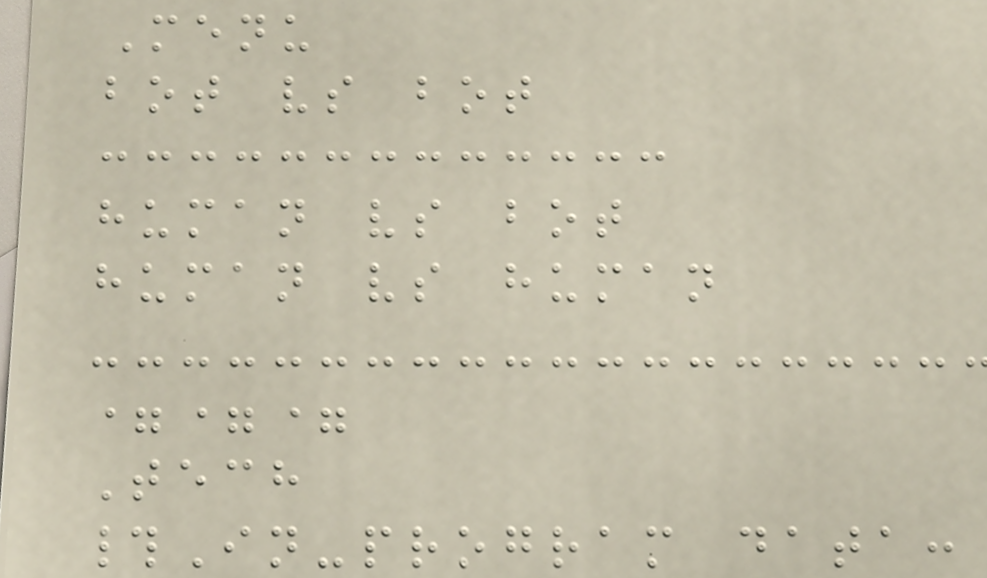Menu
bot vs bot
human vs bot
human vs human
===
Tech
#In-program data:
